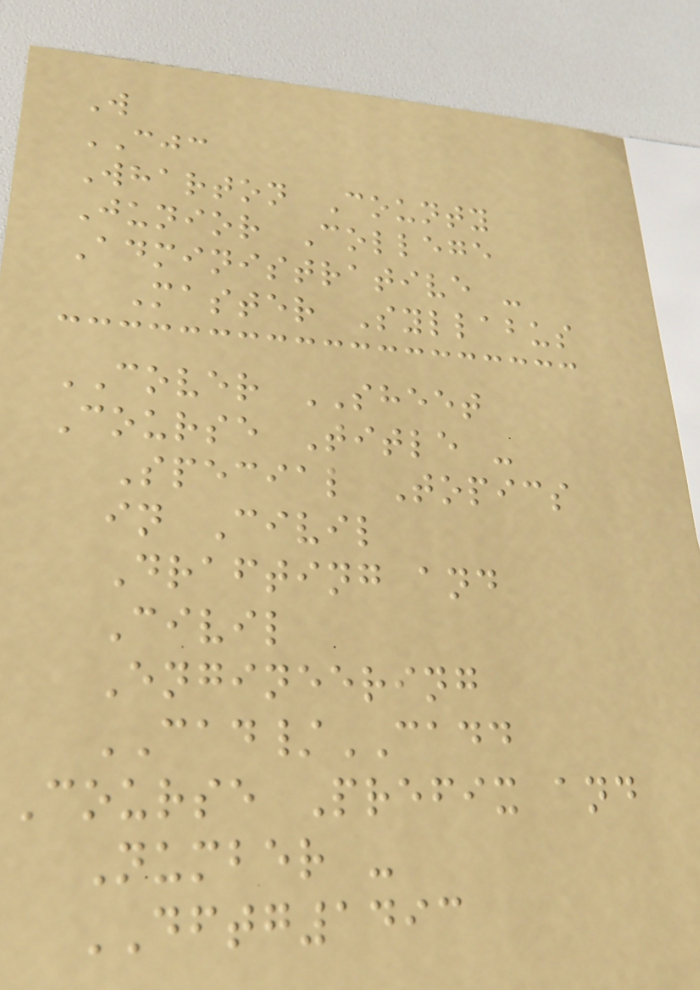W
CJC
Wharton County
Junior College
Administrative -
Master Syllabus
COVER SHEET
Course Title -
Special Topics
in Civil
Drafting and
Civil
Engineering
CAD/CADD
Course Prefix and
Number -
DFTG1493
